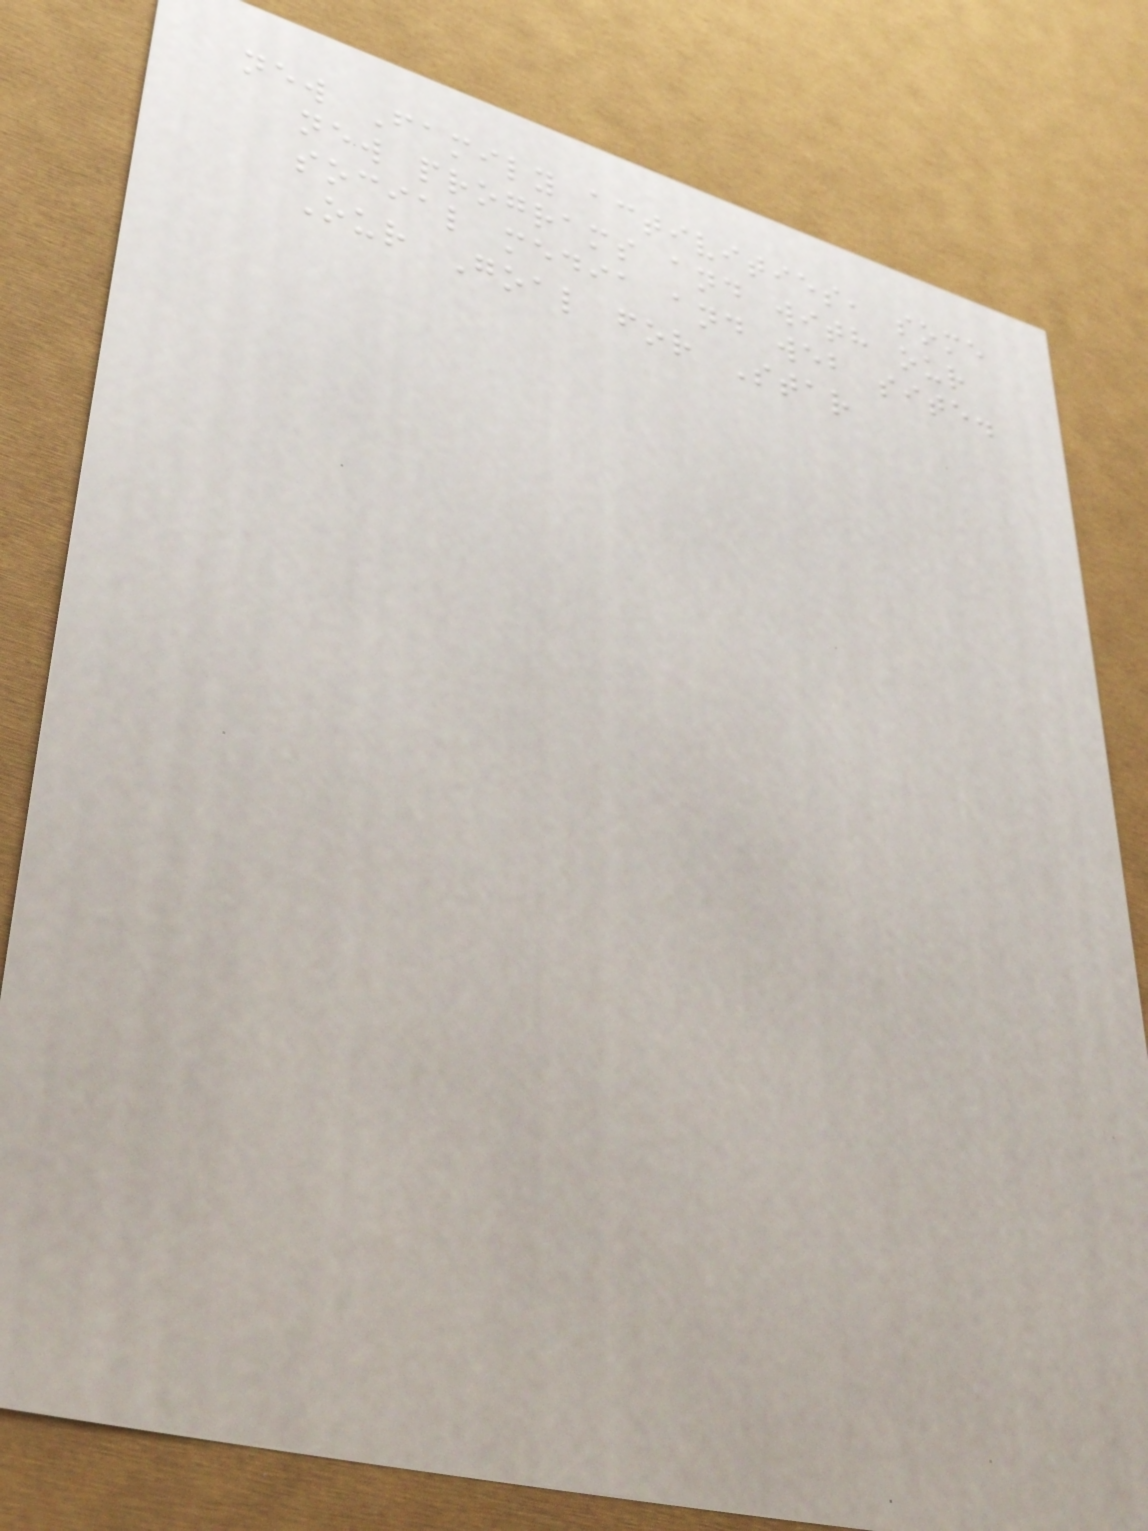new Family activities, some
new programs and with our
social media and web site.
Our Goal for Star
